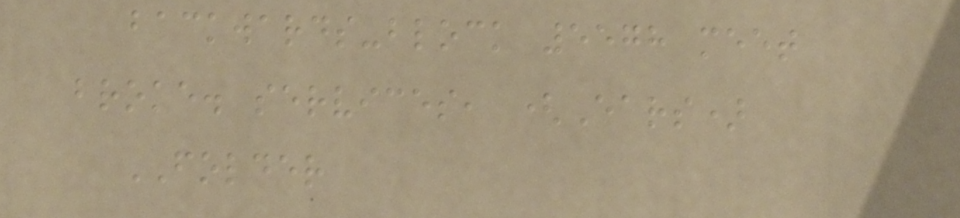backwards-block 5578 meet
broke. services, (Ears)
FOLDER
